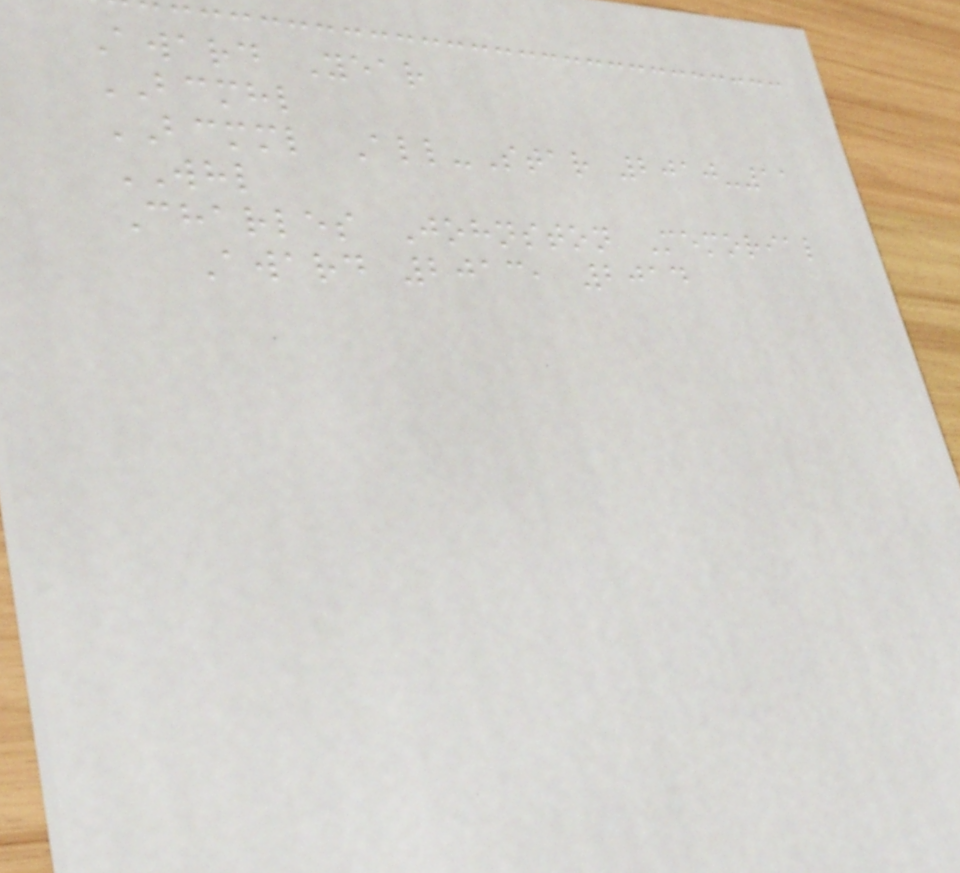Award Year
BCMHL
BCMML All-Star 2010-11
WHL
Charles Johnston Memorial
Award 2013, 2014
